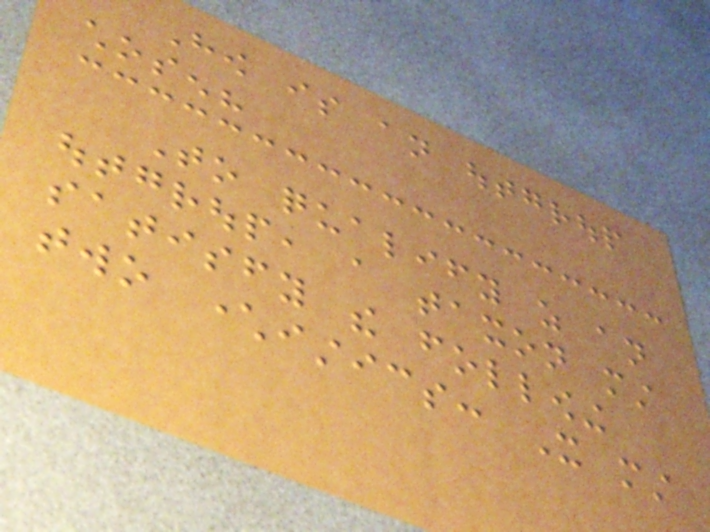How is an outgroup
chosen?
To qualify as an
outgroup, a taxon must
satisfy the following
two characteristics: It must
